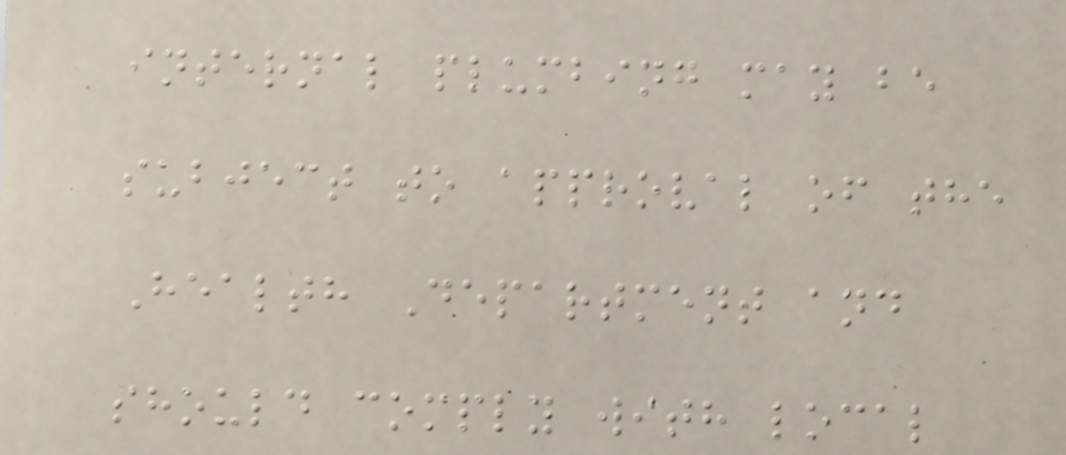internal plumbing may be
subject to approval of the
Health Department and
should comply with local
